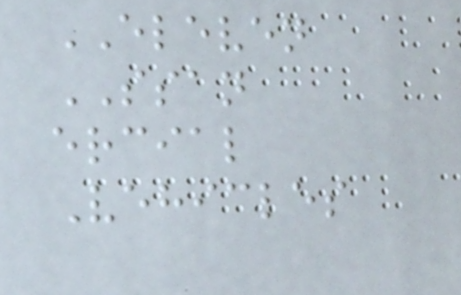ELEVEN
SSAN
ercial
Vehicles
